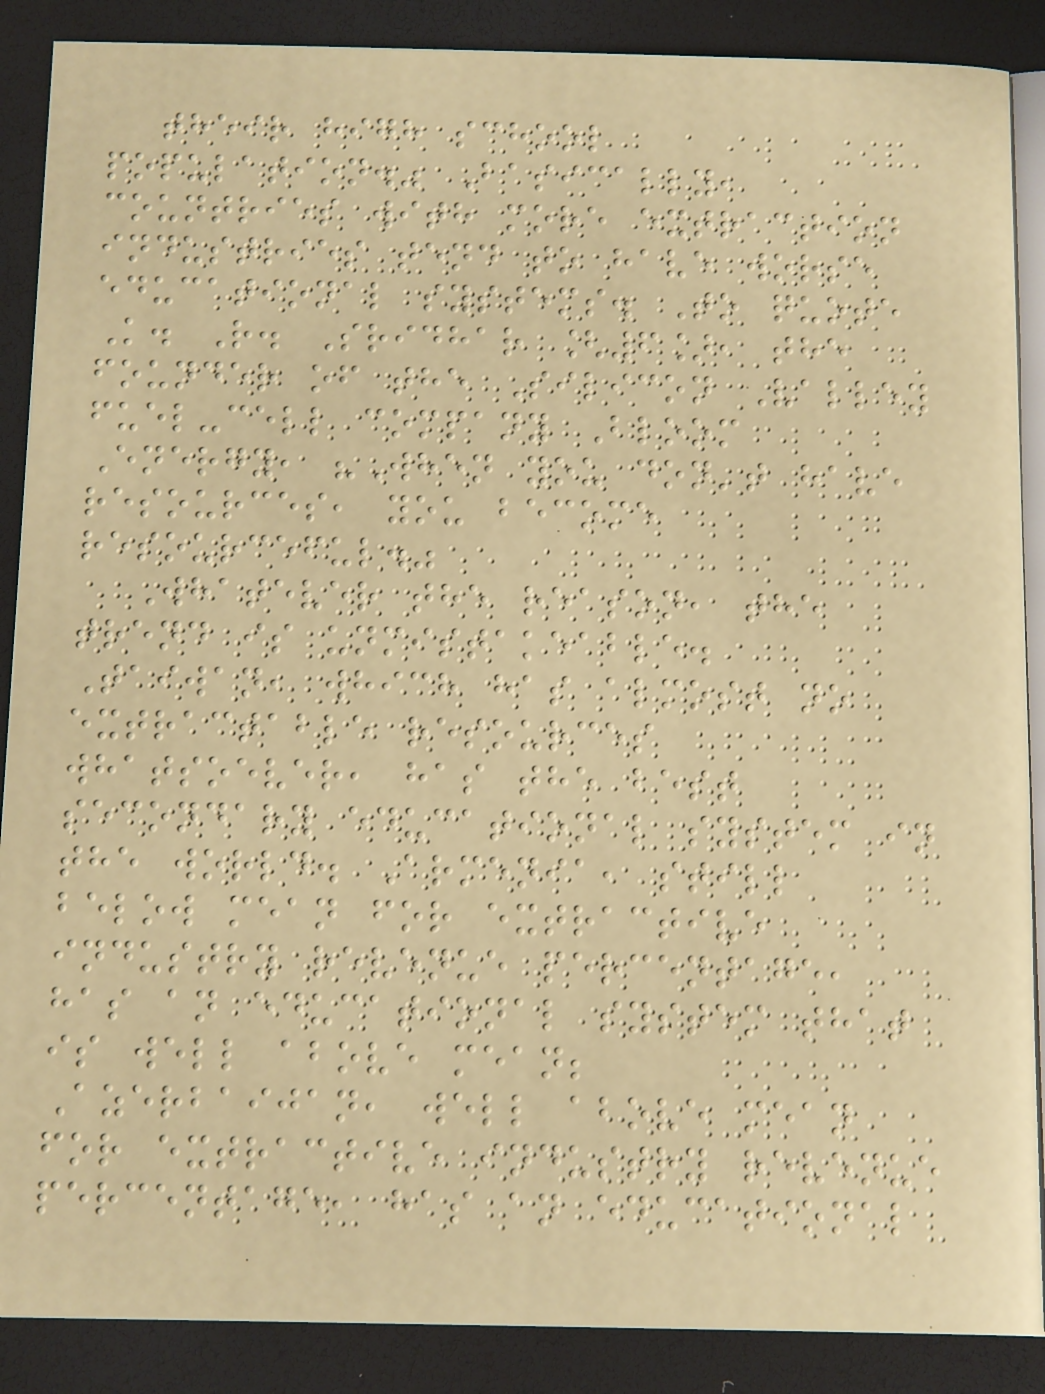their high school
population." Basically,
countries with more extraction
industries tend to have worse
educational systems. To quote
K. R. Sridhar [6], the
founder of the Silicon Valley
fuel-cell company Bloom
Energy, "When you don't have
resources, you become
resourceful."
Whatever the reason, the
trend is unmistakeable.
Taiwan, which has almost no
extractable resources
whatsoever, has the best
secondary educational system in
the world. Armenia, still
below mean for extractive
industry revenue percentage,
has an educational system that
is well above mean;
Azerbaijan, well above mean
for extractive industry revenue
percentage, has an educational
